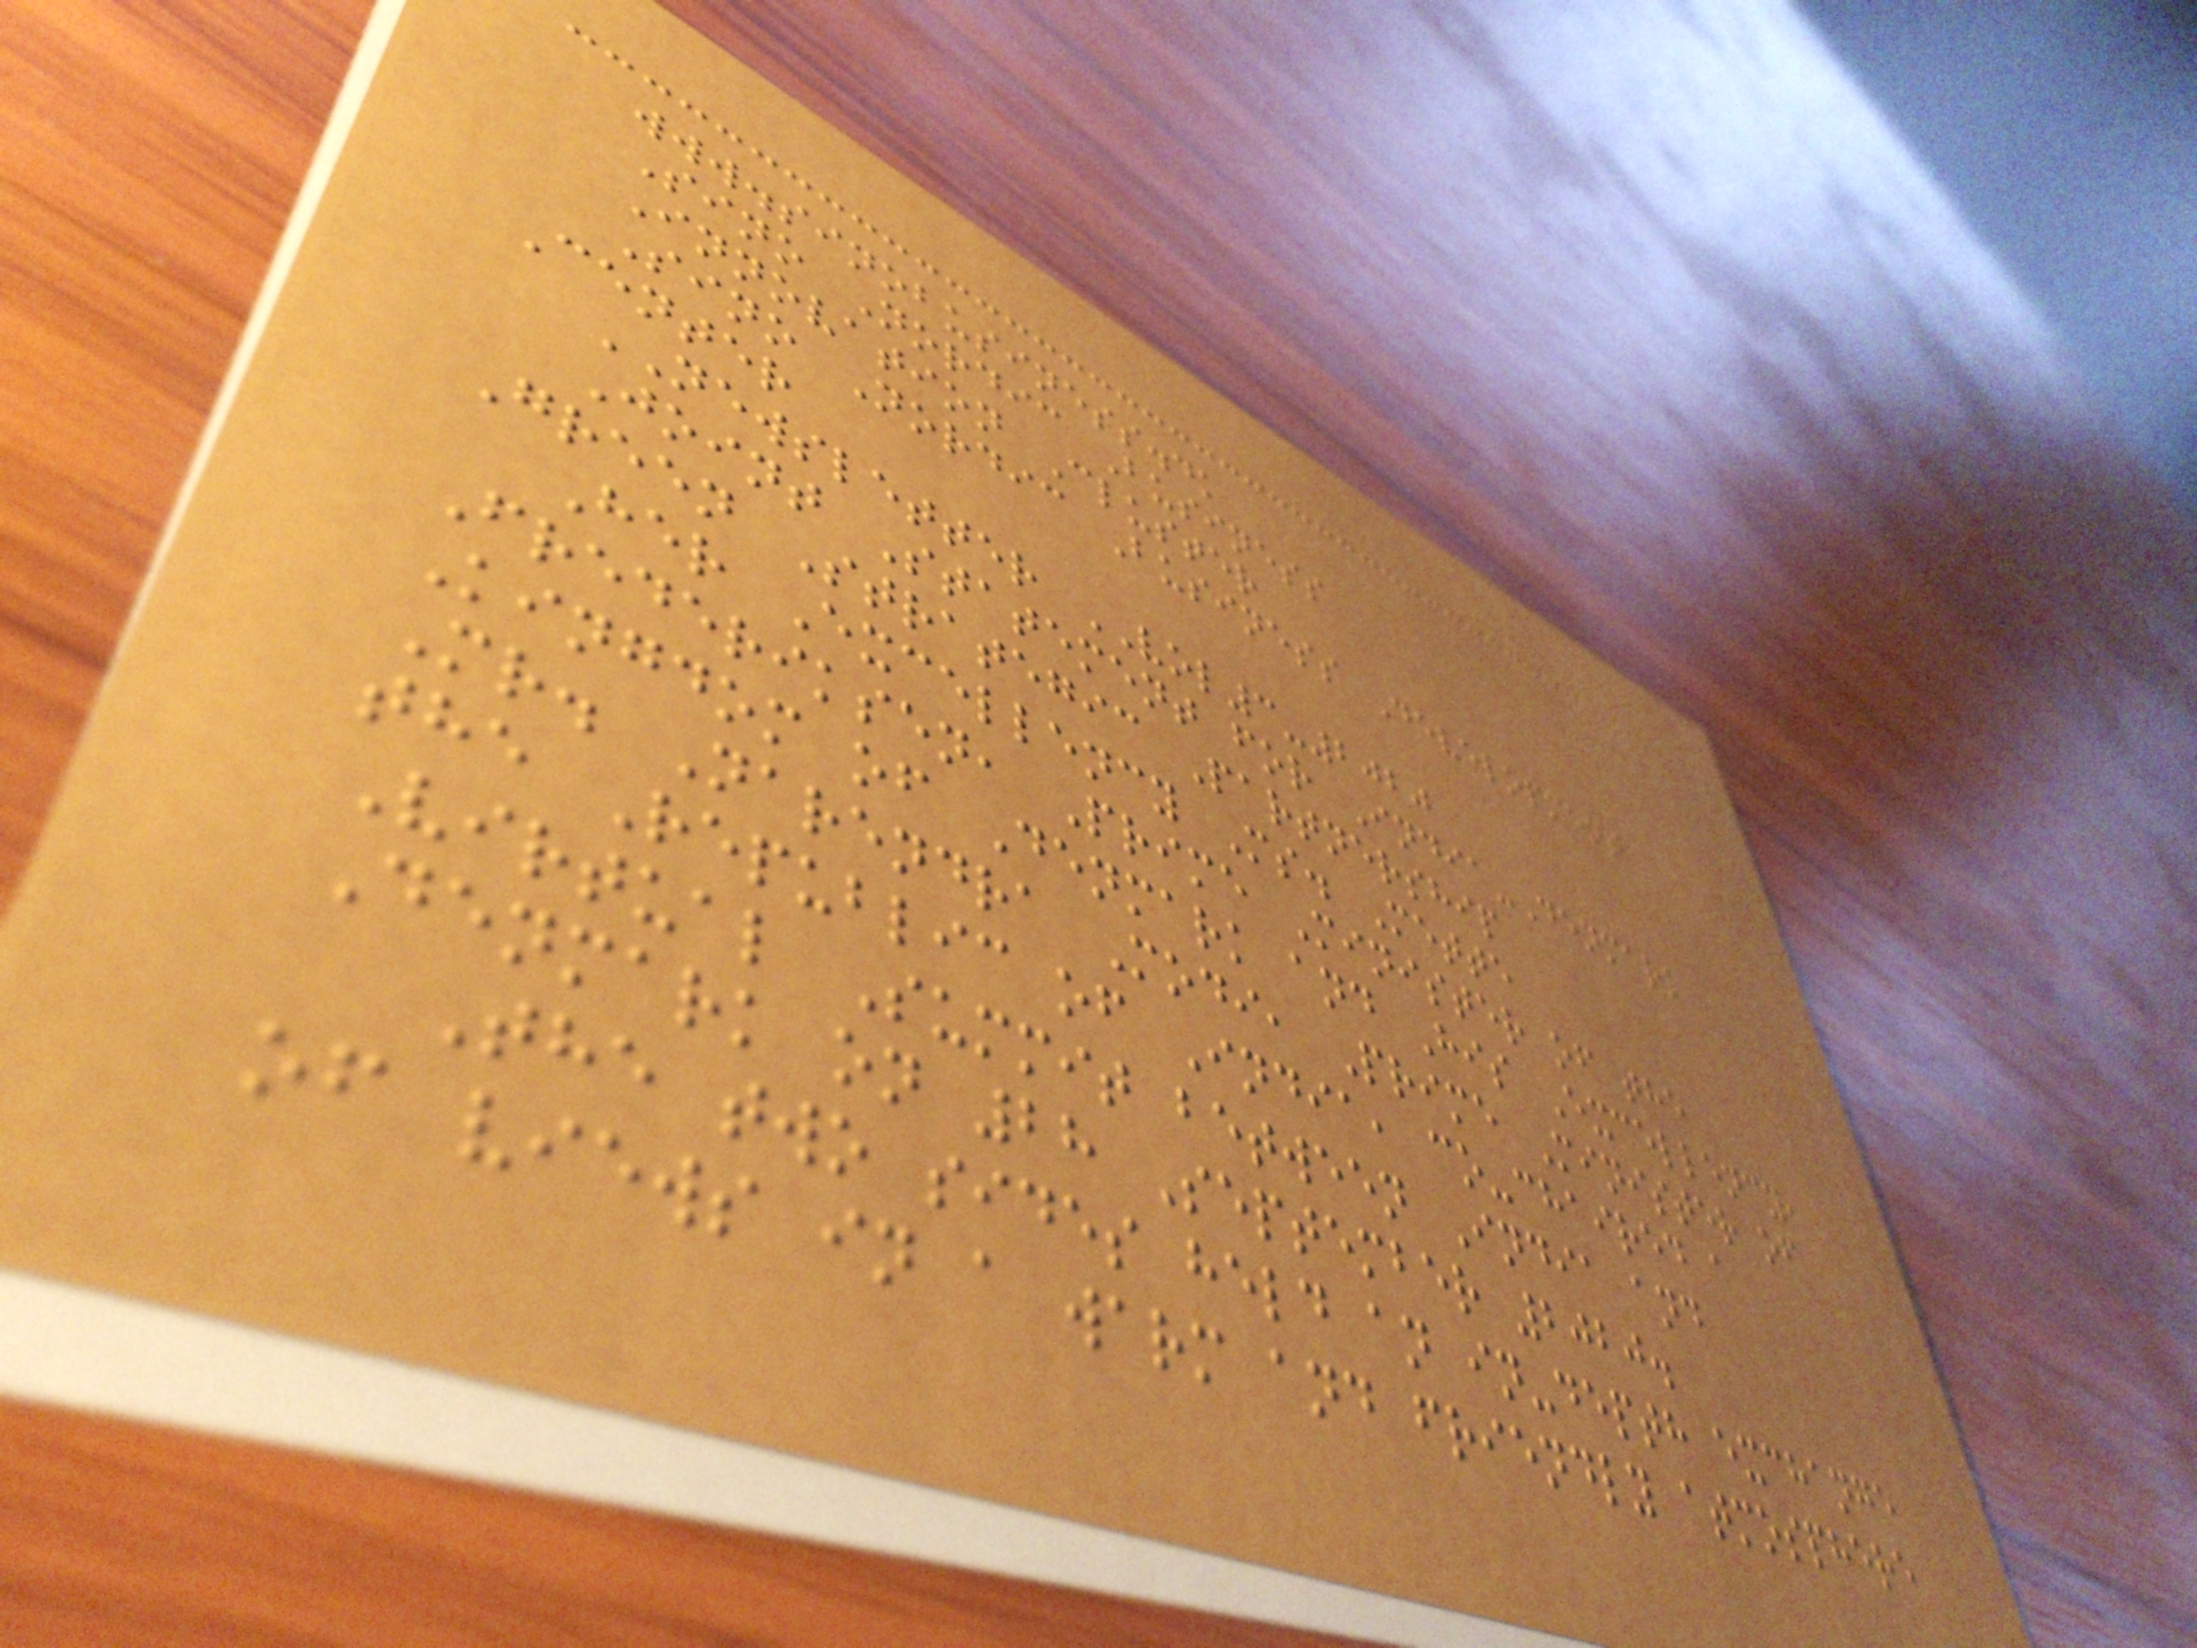www.sinobusiness.dk
Sino Nordic Business
Innovation Cluster
Sino Nordic Business Development
Center
NEWSLETTER VOL3-2020
Joint Statement for India-Denmark
Green Strategic Partnership
Her Excellency Ms. Mette
Frederiksen, Prime Minister of the
Kingdom of Denmark and His Excellency,
Mr. Narendra Modi, Prime Minister of
the Republic of India, co-chaired a
Virtual Summit between India and
Denmark on 28 September 2020.
The two sides held an in-depth exchange
of views in a warm and friendly atmosphere
